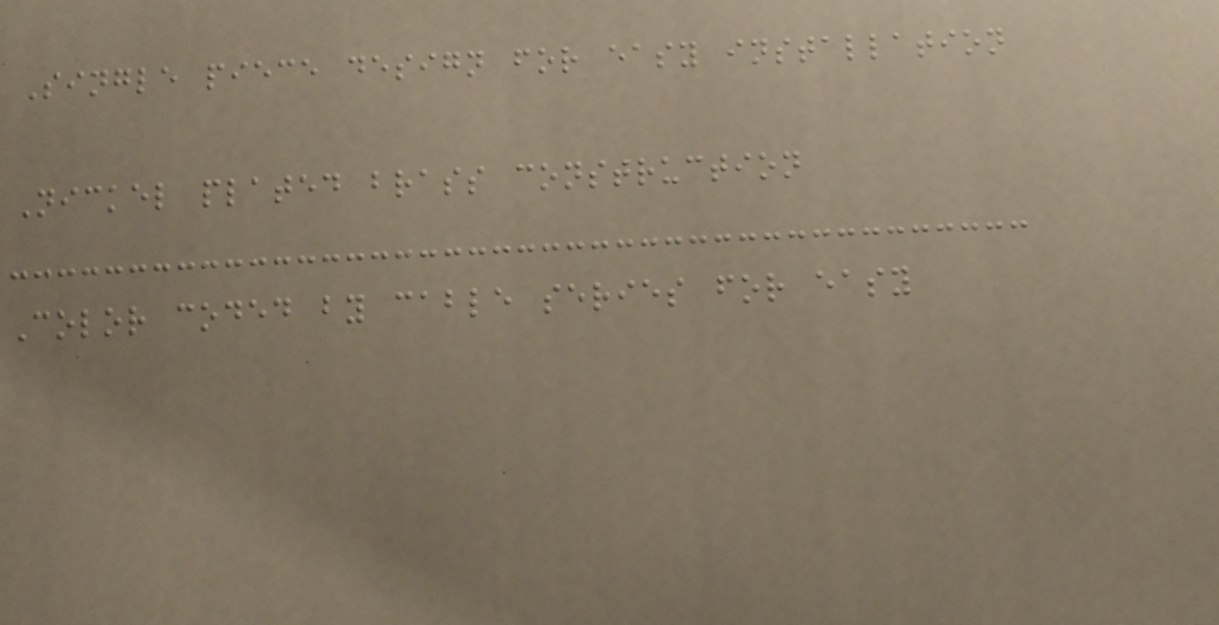Single piece design for easy installation
Nickel plated brass construction
Color coded by cable series for easy
